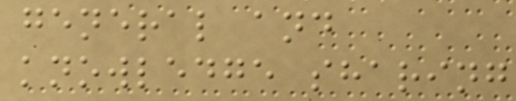general and
knowledge sharing
